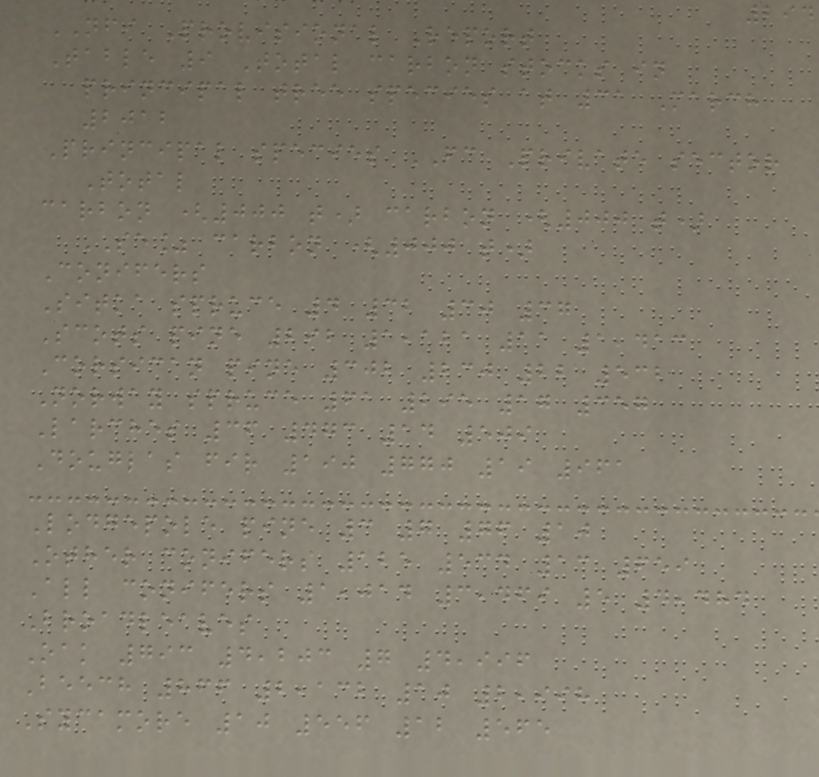294
NFI Provisional Report
Table 9 Total carbon stocks in
principal tree species at 31 March
2012
Principal species FC Private sector
Total
carbon (000 t) carbon (000 t)
SE% carbon (000 t)
Conifers
Sitka spruce 4 32 30 37
Scots pine 292 1,121 11 1,413
Corsican pine 302 230 22 532
Norway spruce 61 295 17 357
Larches 36 473 14 509
Douglas fir 190 770 19 961
Lodgepole pine 3 7 76 10
Other conifers 125 534 13 659
All conifers 1,014 3,469 5 4,484
Broadleaves
Oak 793 4,203 7 4,996
Beech 866 2,132 10 2,998
Sycamore 10 556 12 565
